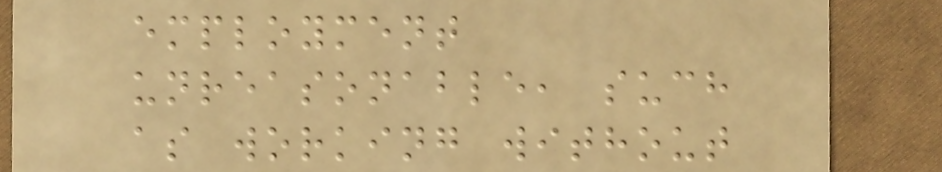employment
unreasonable, such
as working without
